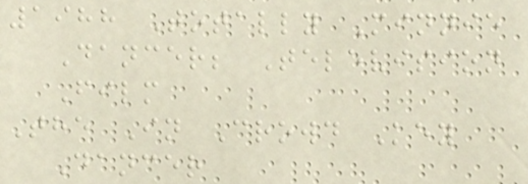1988 Totally Minnie
Dancer; Television
Film
The In Crowd Key
Dancer
